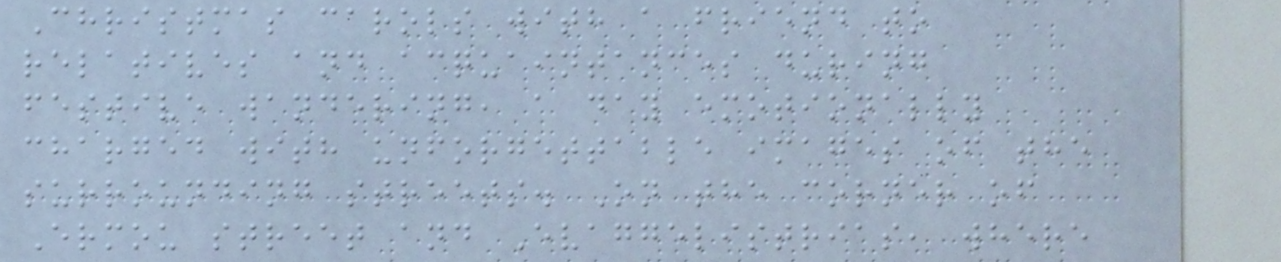Christmas carols with a friend to
relatives and acquaintances during
festive wandering, a day emotionally
charged with unforgettable images of the
surrounding streets. On the corner of
Ermou street and Evaggelistrias, where
